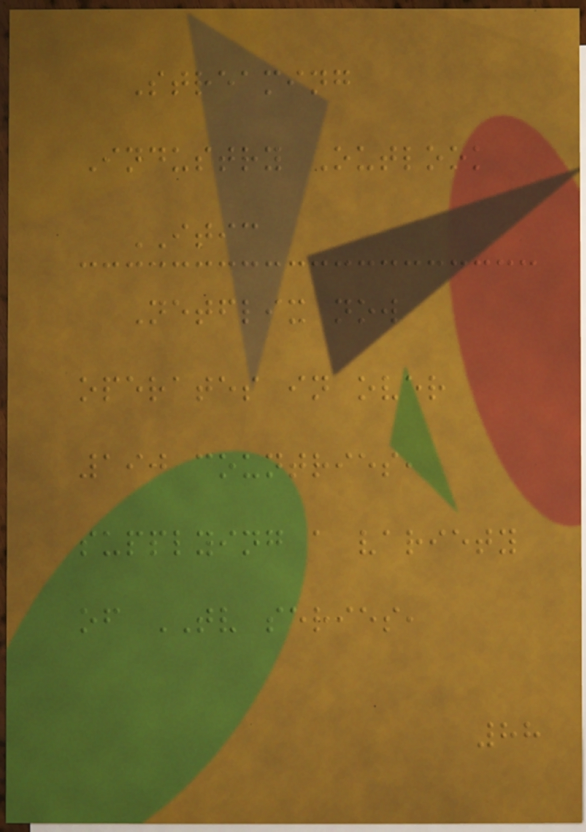Streaming
Industry Outlook
ITIC
Netflix now
operates in over
190 countries,
supplying a variety
of TV series,
88
